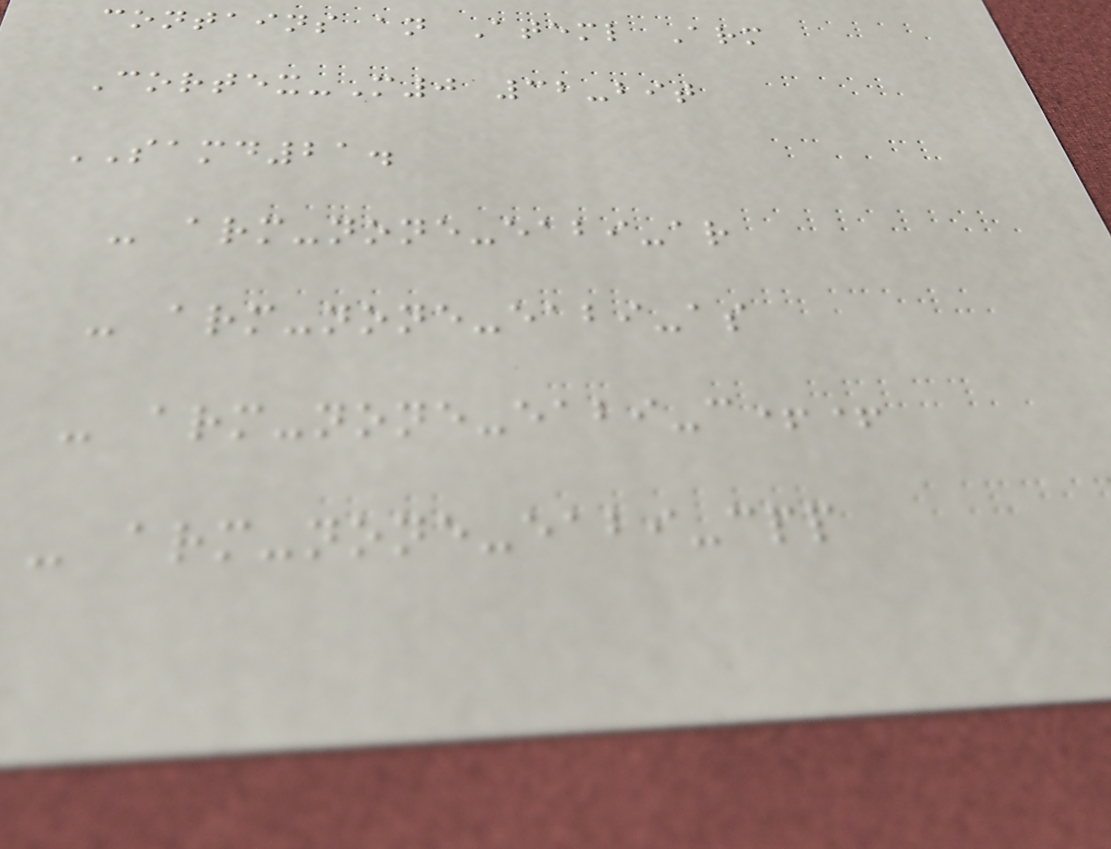contains an Ateml Arm
Cortex-M0 32-bit
SAMD21.
- arm-none-eabi-ar
- arm-none-eabi-as
- arm-none-eabi-c++
- arm-none-eabi-cpp
